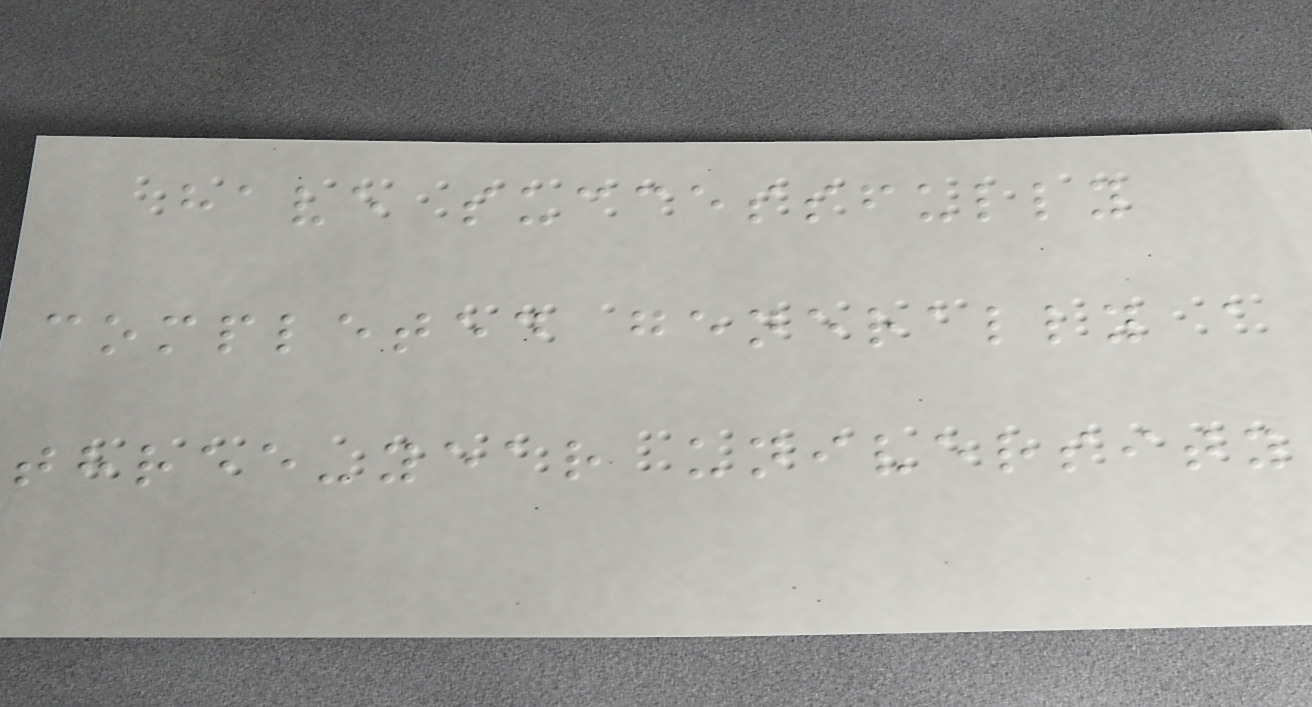have successfully
completed generally a
three-year university
